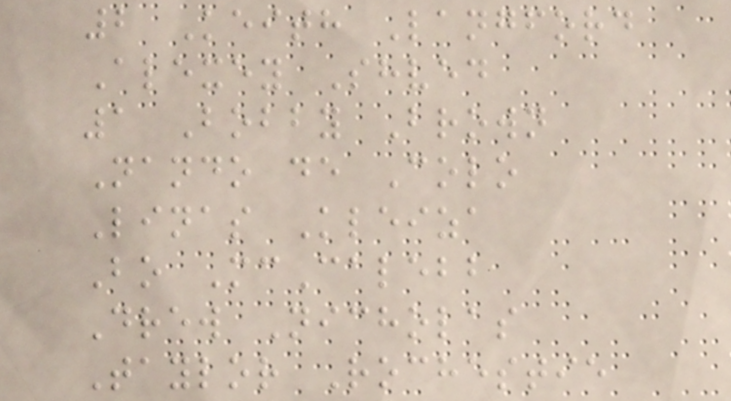2 Keith Langford
Alexey Shved
1 Bobby Brown
Nando de Colo
Linas Kleiza
Bo McCalebb
Drew Nicholas
Taylor Rochestie
